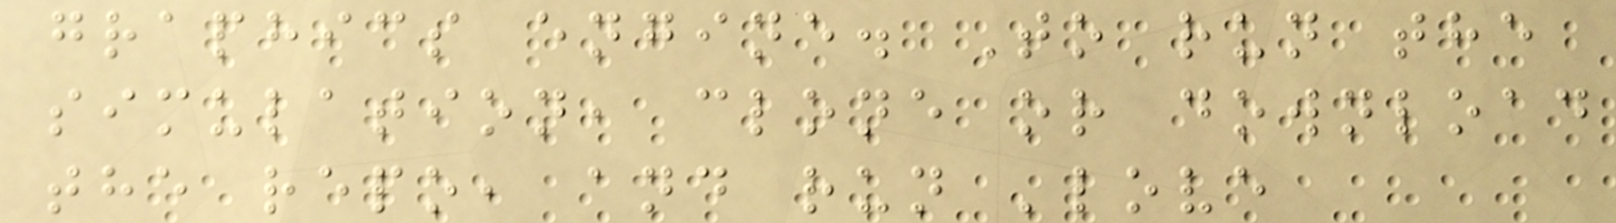graphics engine. To run the
simulation, clone or download
the repo, and run 'love
